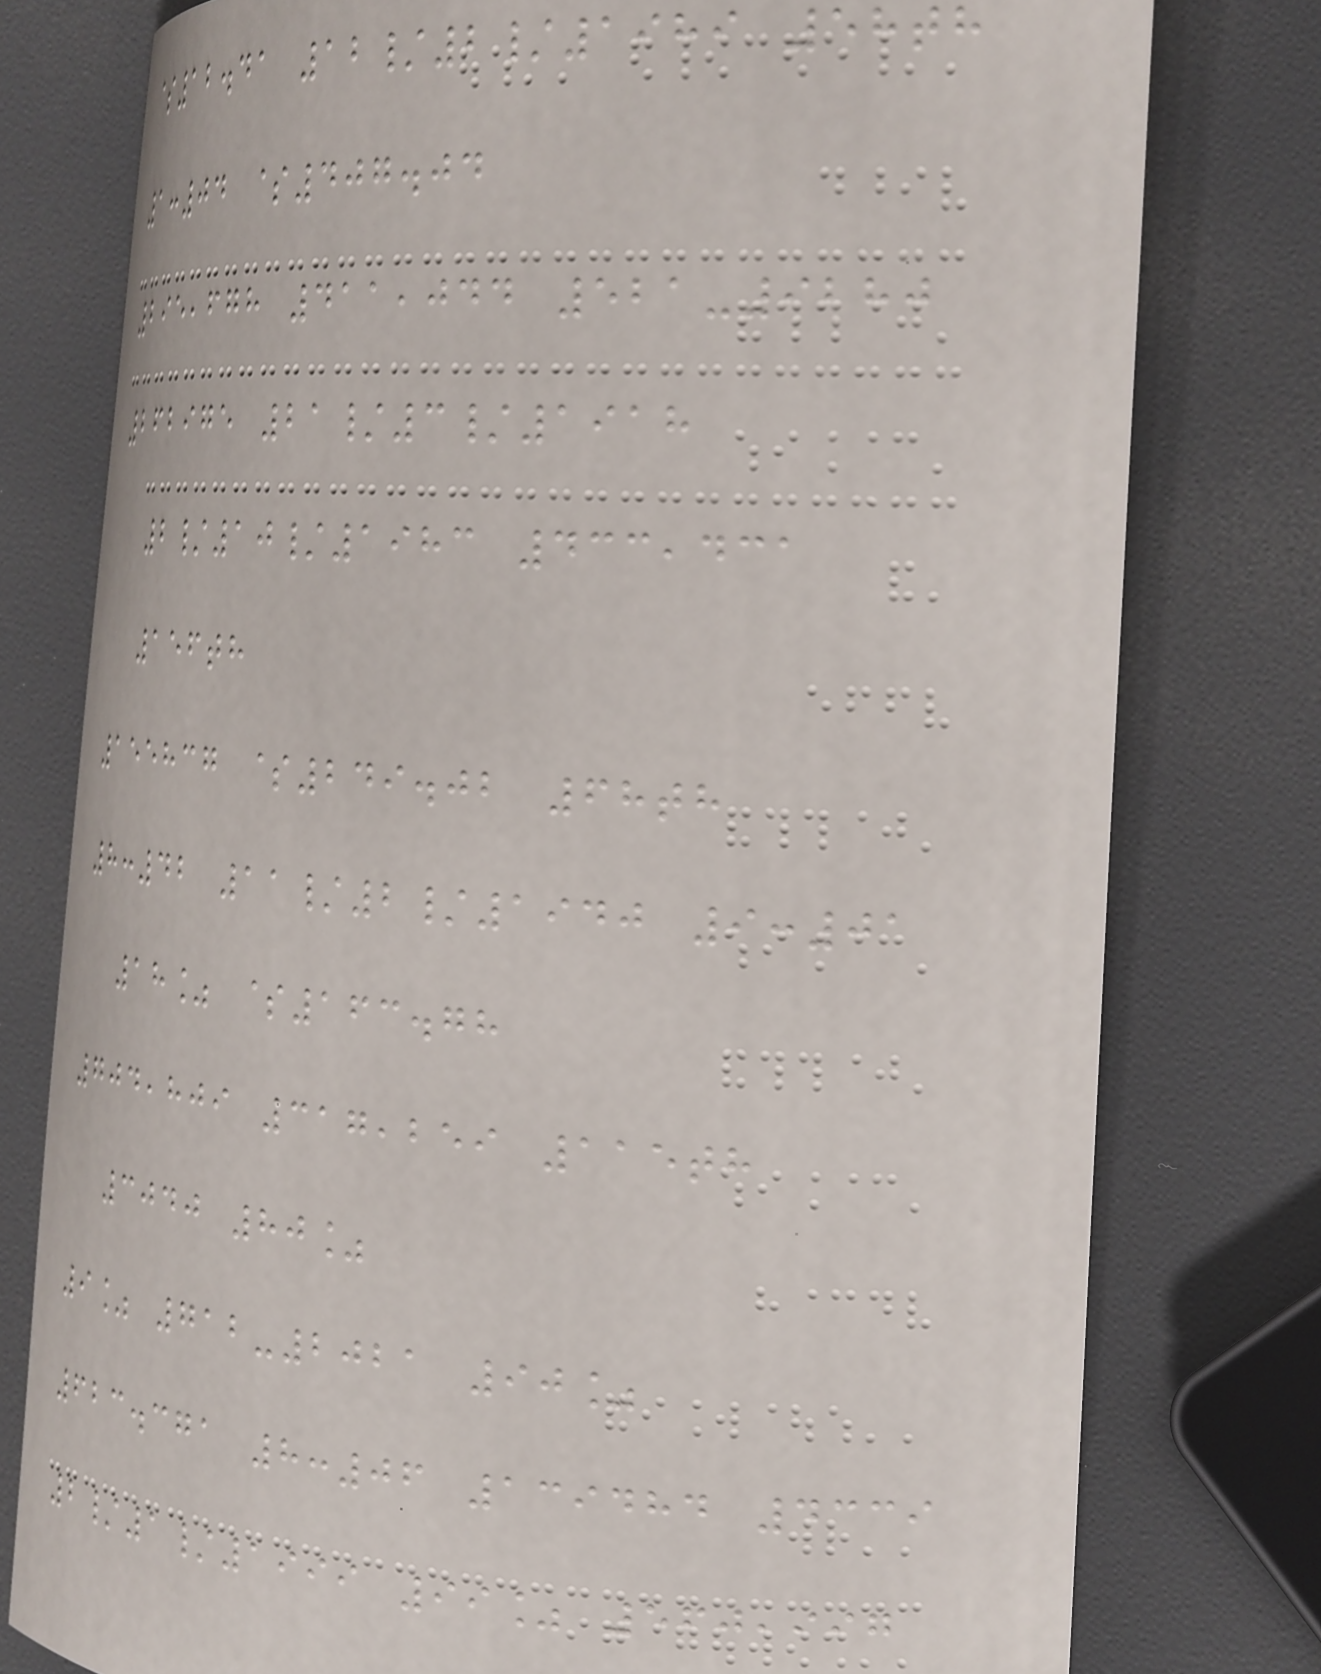$12.41 12/2/1989 58th
1:04 $407.04
295,678 411,044 521-9280
262975 21/3/1918
2/10/1983 433,431
156th
155837 $249.02 68th
8:42 11/2/1940 9:01
18% $163.78
704,809 317,259 115th
3040 80%
9% 712-2021 90%
623.371 8:06 139484 4339
2/1/1999 99% 560,997
